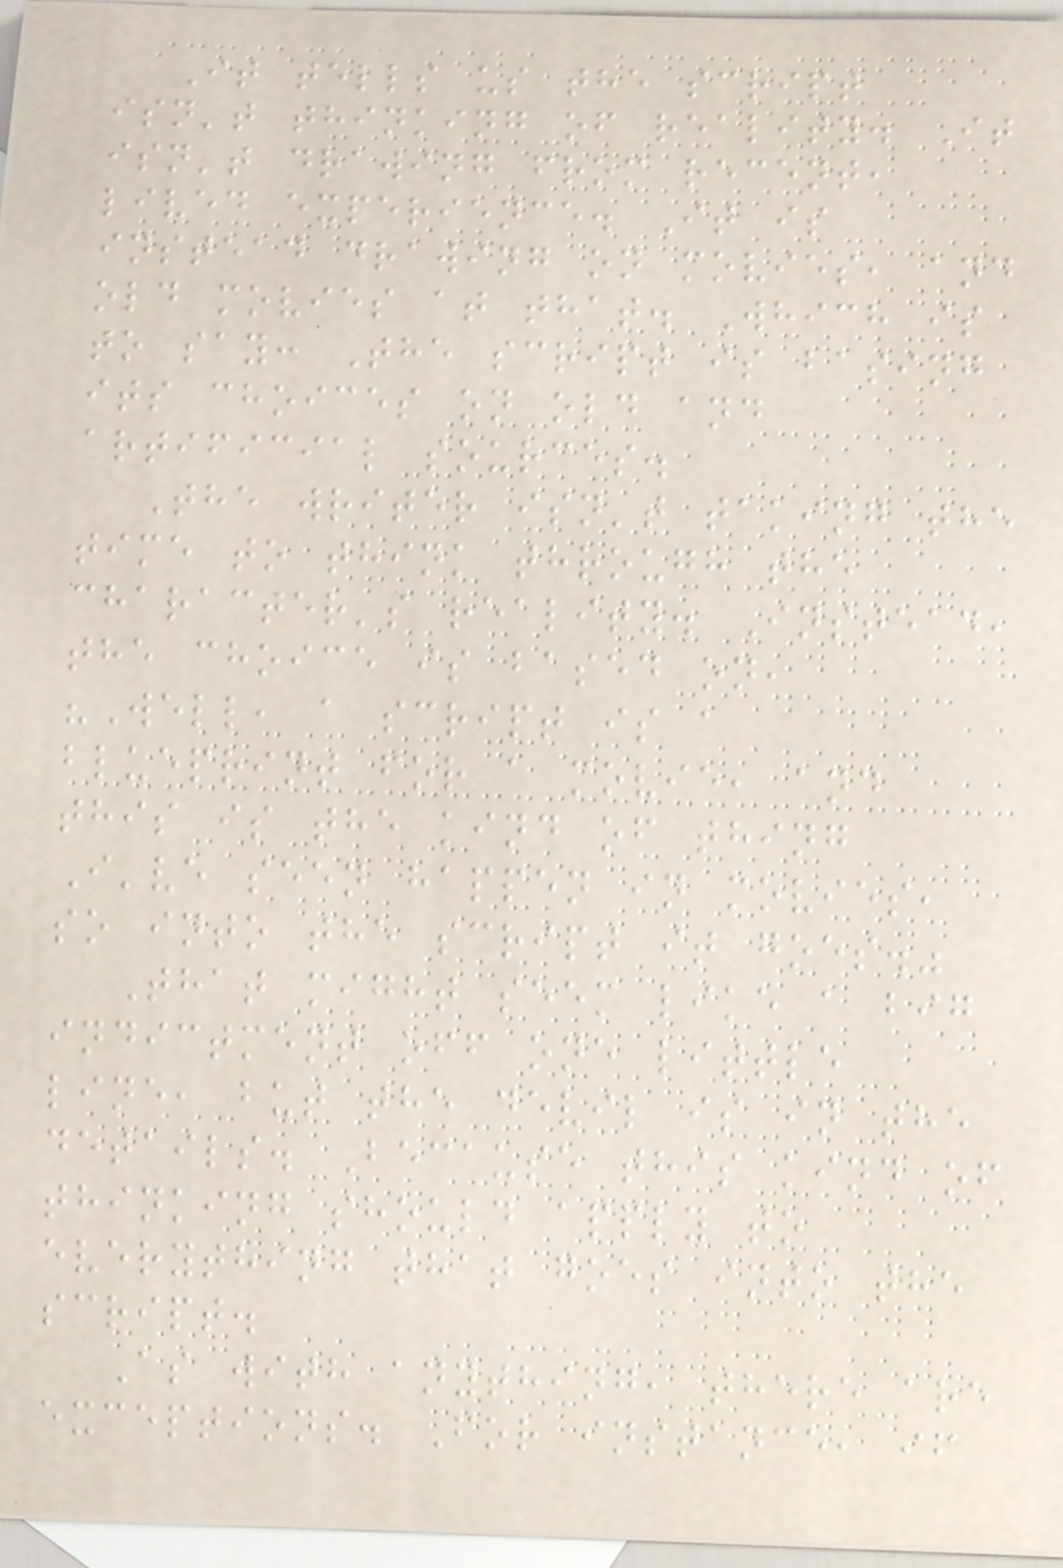It tells us the script
isn't thinking of reality. It
isn't drawing from recent,
lived experience. It is
instead drawing on movies, and
old movies at that. Which is
to say: The script is basing
its choices on old and
artificial sources.
The writer isn't taking the
time to think through the
character's reality. Instead,
the choice is based on,
"Well, a script is a
blueprint for a movie, and
this is the kind of thing
I've seen happen in movies,
so into the script it goes."
That might seem like a big
indictment off one little
line, but the devil is in the
details. Because this kind of
thinking should apply to
everything that goes into the
script.
As with anything, there are
exceptions. For instance, if
